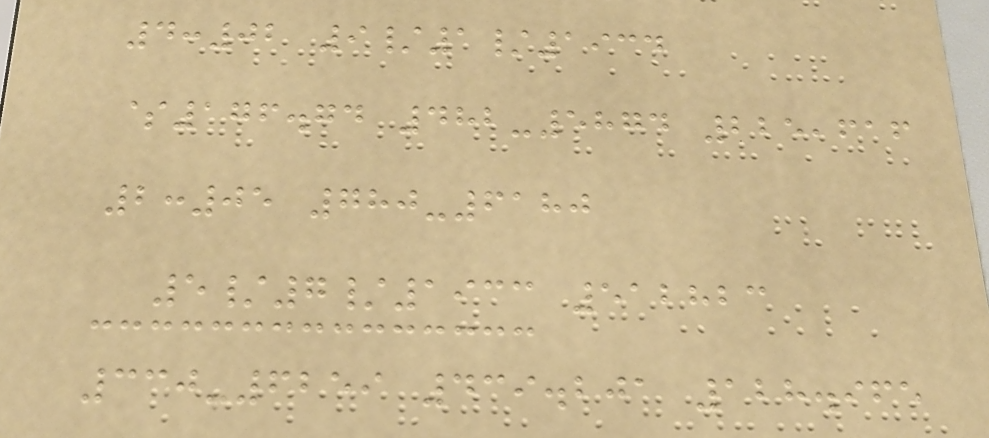4:02 9/1/1934
$176.74 482-5874 225,616
2:05 780-6180
5/7/1933 512823
330-6259 439.201 128.965
